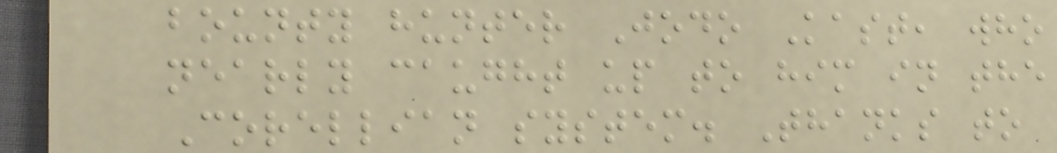bounty hunter Jodo Kast, who
nearly caught up to him in the
Corellian system. Thanks to
